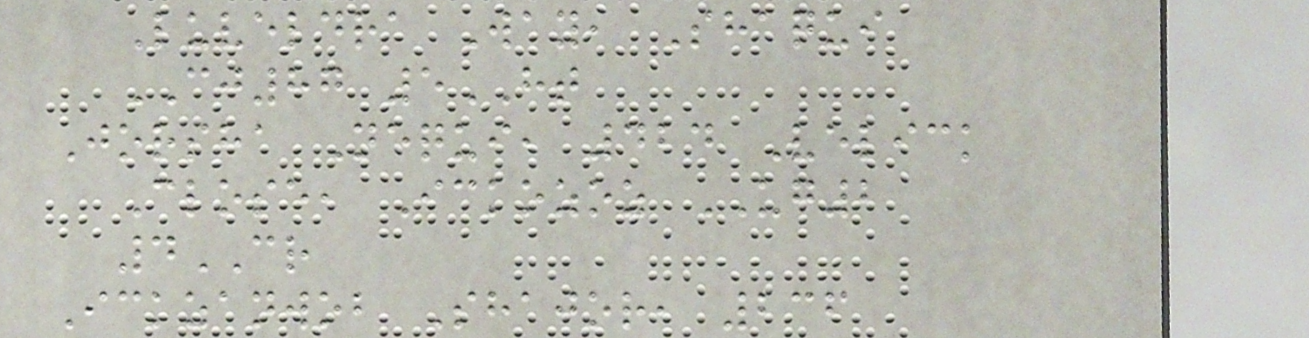Luveldra Way, Shaqui
CJ87 5HT
Jorsha Nequi, 424 Velick
Close, Ickozoz UG2
4CR
Ickzanwob Shajor, 236
